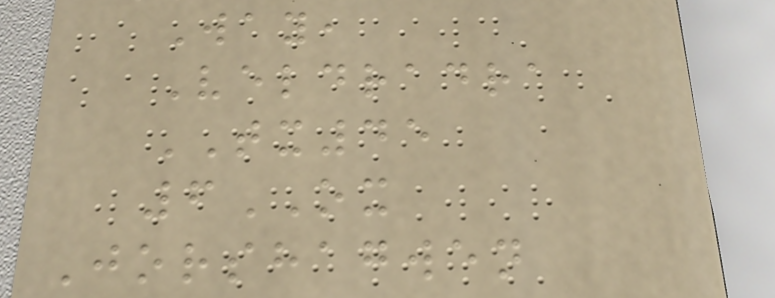Way,
Veldradra
TX45
6OX
Jorshagwen
